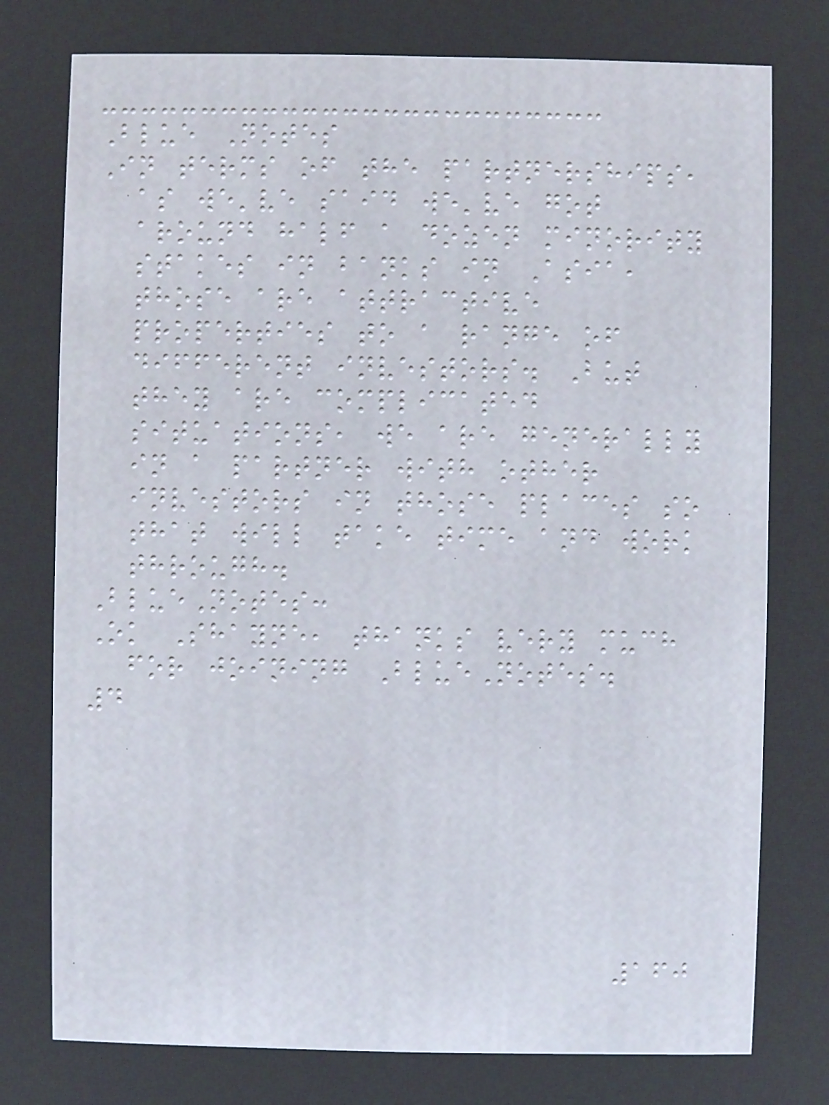Blue Notes
In terms of the partnerships,
as we've said we've got
around half a dozen minority
stakes in banks in Asia,
those are attractive
properties to a range of
different investors. But
they are complicated
situations, we are generally
in a partner with other
investors in those places so
that will take time and work
through.
BlueNotes:
Ok Shayne, thanks very much
for joining BlueNotes.
4
160
